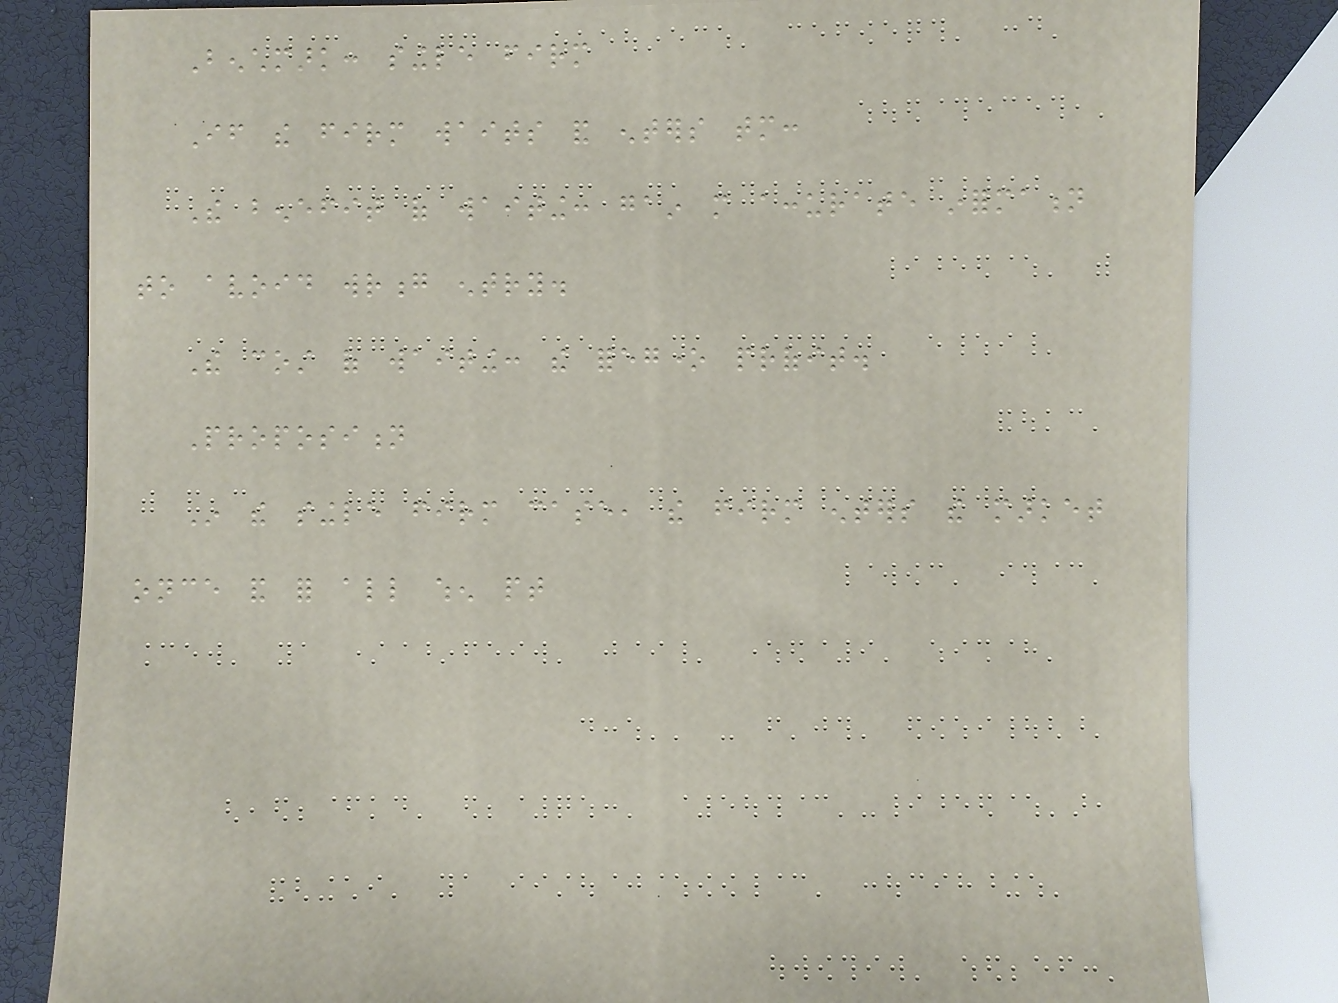Benchmark: single firm
If the firm waits and enters tomorrow:
The benefit of waiting: gain more accurate information
to avoid wrong entry.
The cost of waiting: the foregone profit.
Proposition
In the single firm case, the firm enters the market
once and for all when pt
